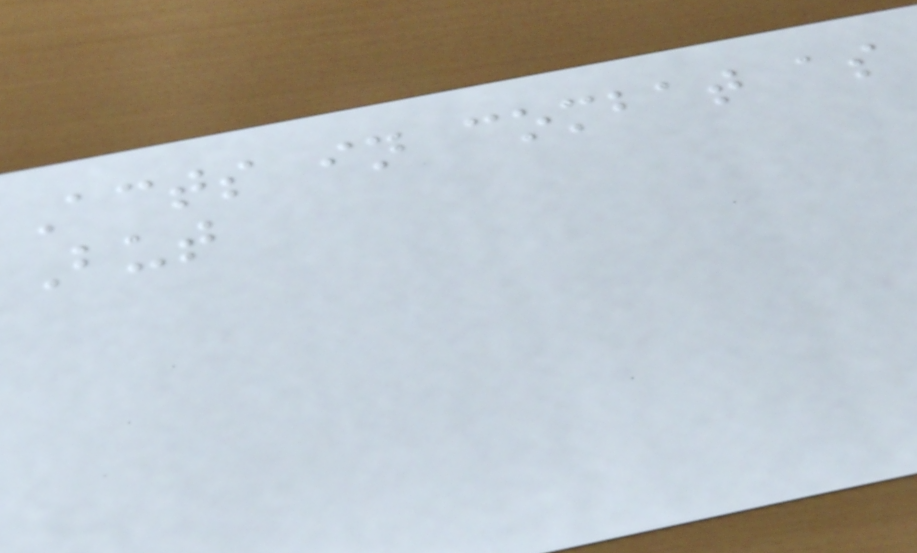Acts in combat as
But
